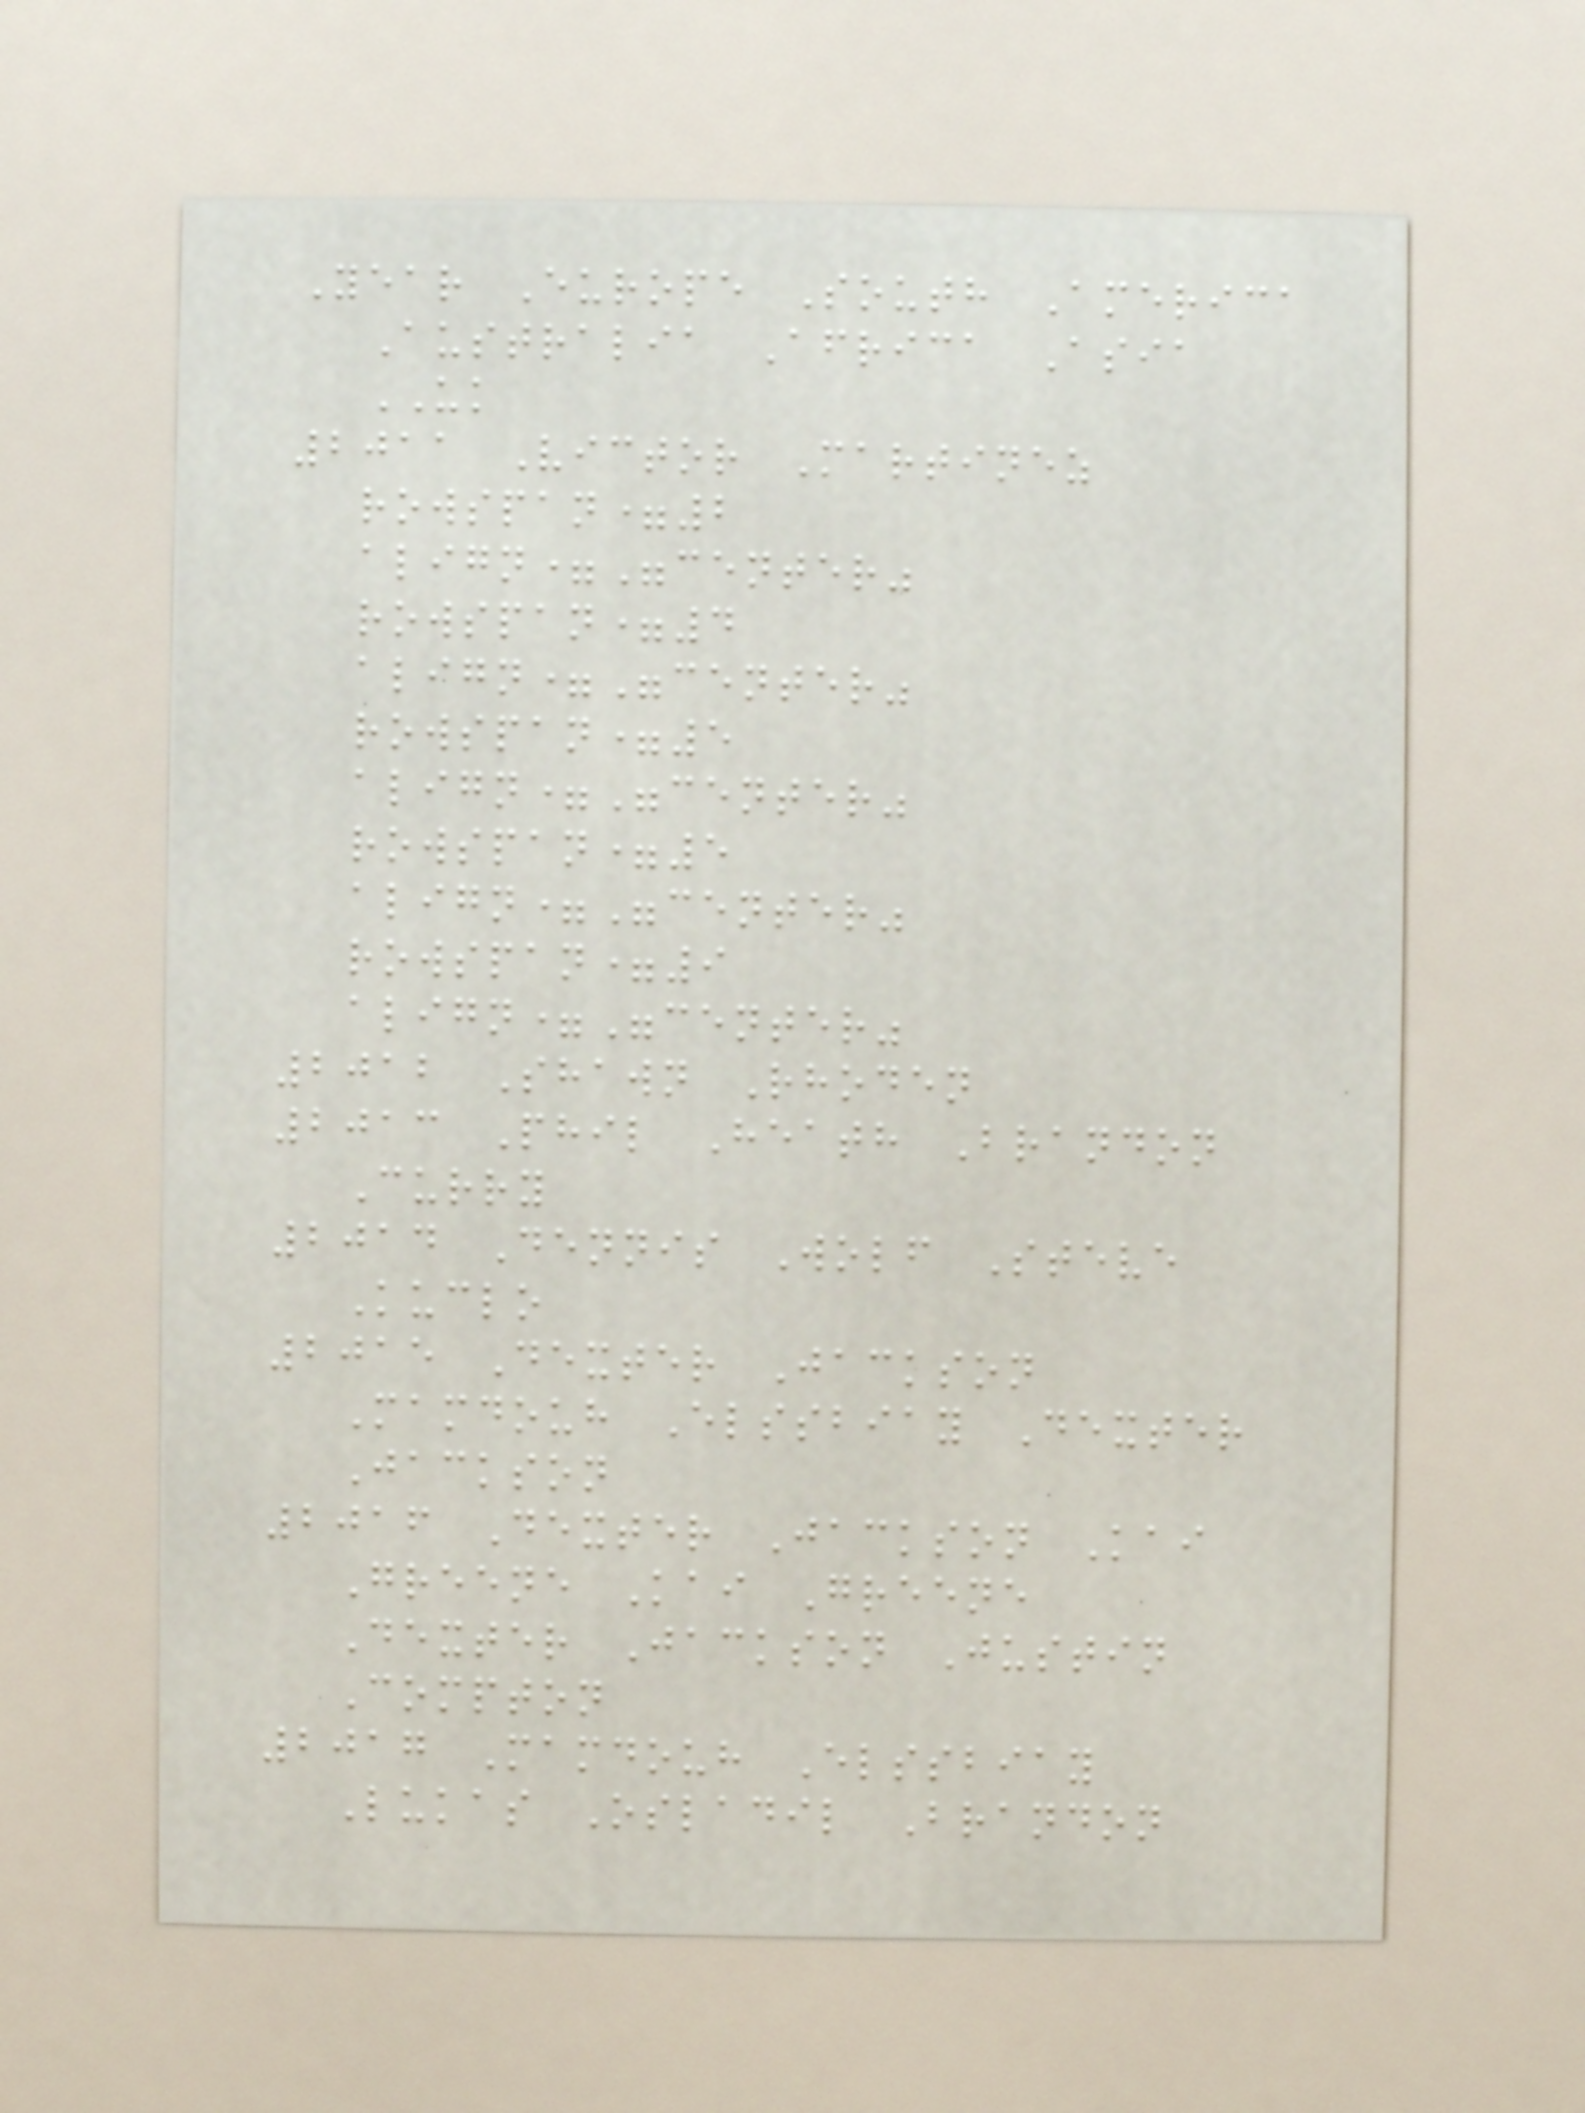Year Europe South America
Australia Africa Asia
UK
2011 Victor Martinez
rowspan=2
align="center"
rowspan=4
align="center"
rowspan=5
align="center"
rowspan=5
align="center"
rowspan=9
align="center"
2012 Shawn Rhoden
2013 Phil Heath Brandon
Curry
2014 Dennis Wolf Steve
Kuclo
2015 Dexter Jackson
Mamdouh Elssbiay Dexter
Jackson
2016 Dexter Jackson Kai
Greene Kai Greene
Dexter Jackson Justin
Compton
2017 Mamdouh Elssbiay
Lukas Osladil Brandon
